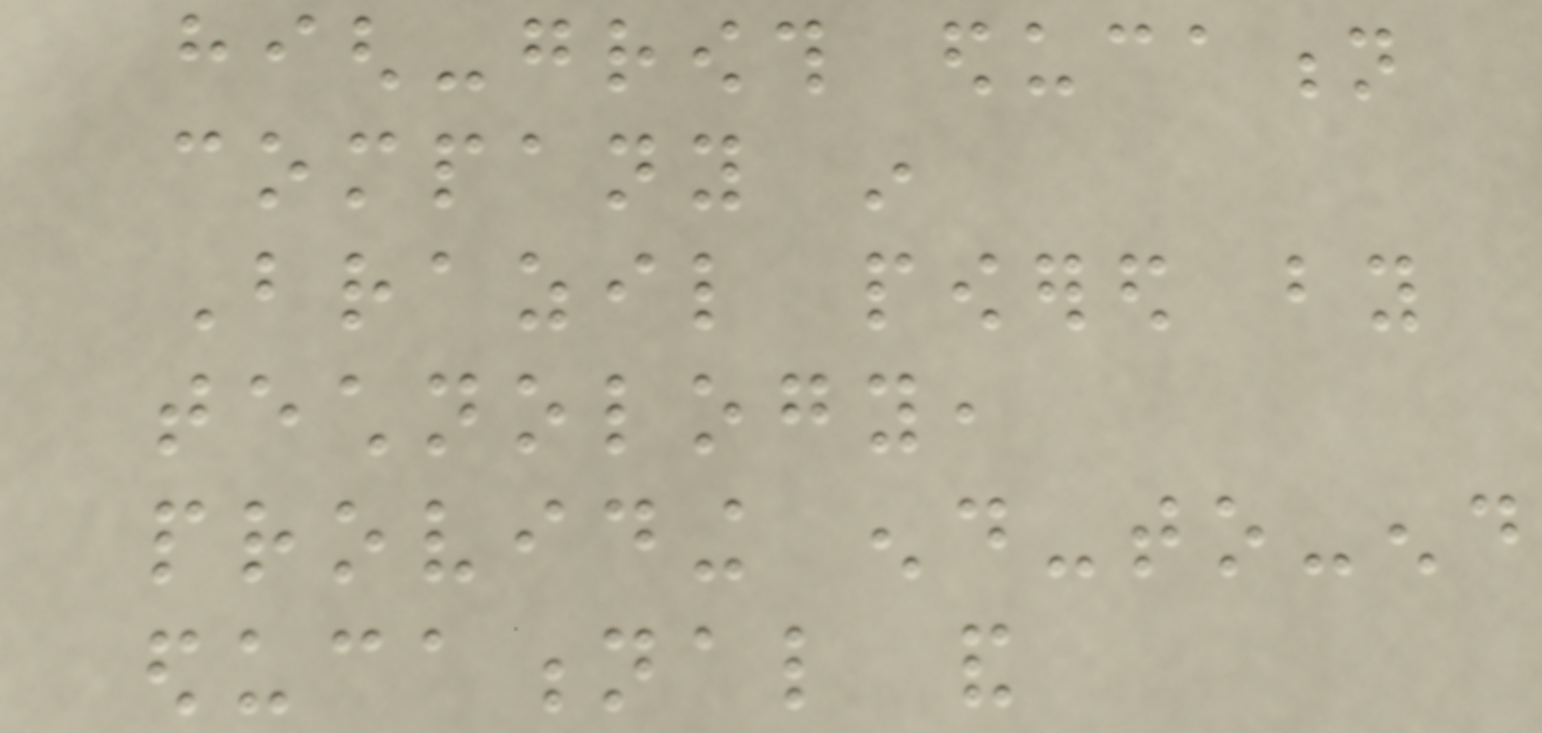high-growth education
company in
Brazil powered by
technology,
providing end-to-end
educational and
